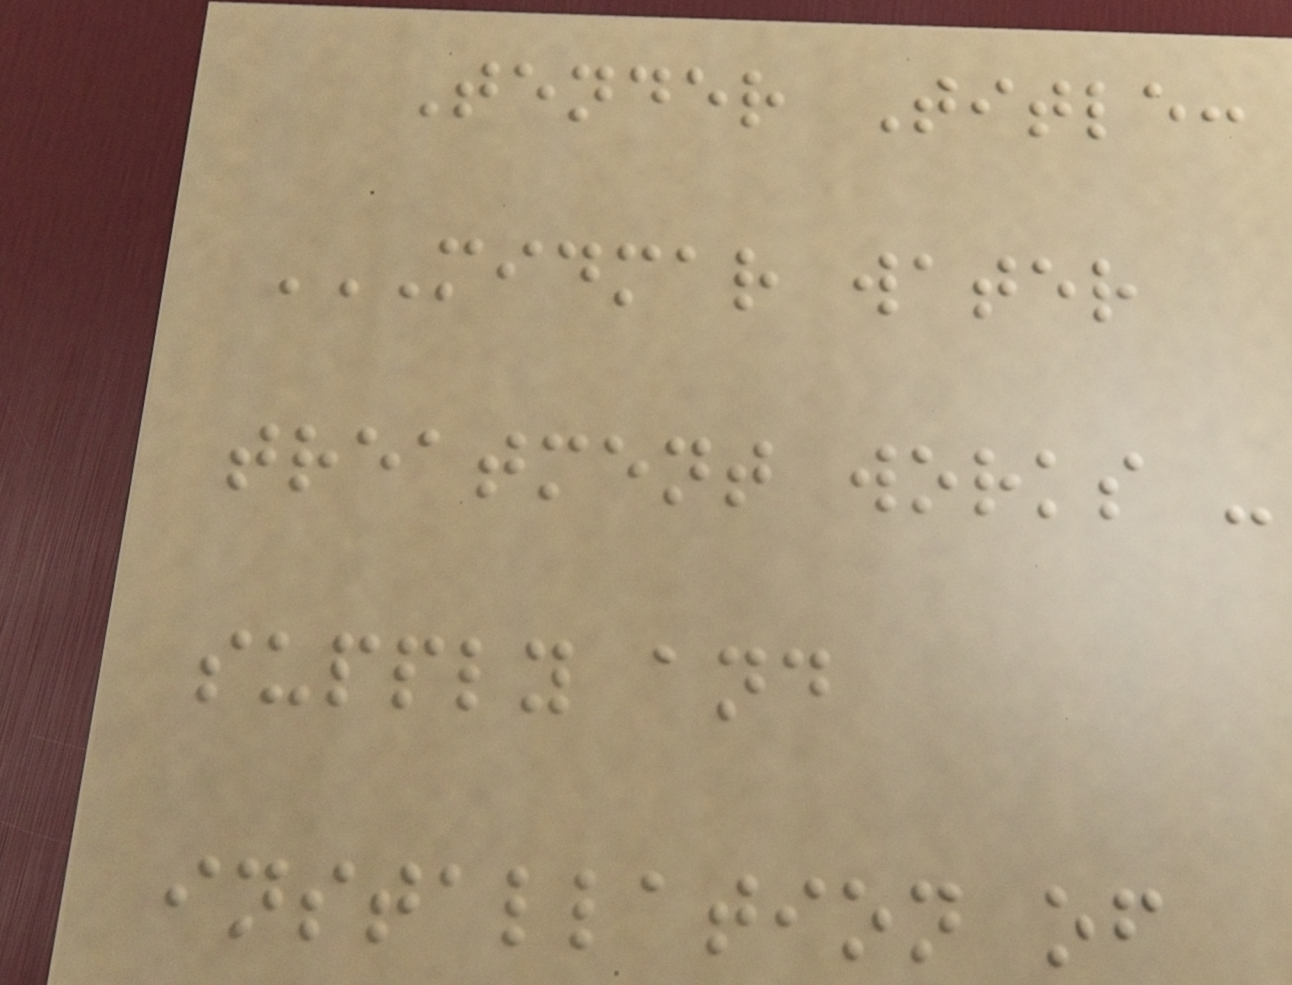Tender Title:
MIDMAR WATER
TREATMENT WORKS -
SUPPLY AND
INSTALLATION OF
